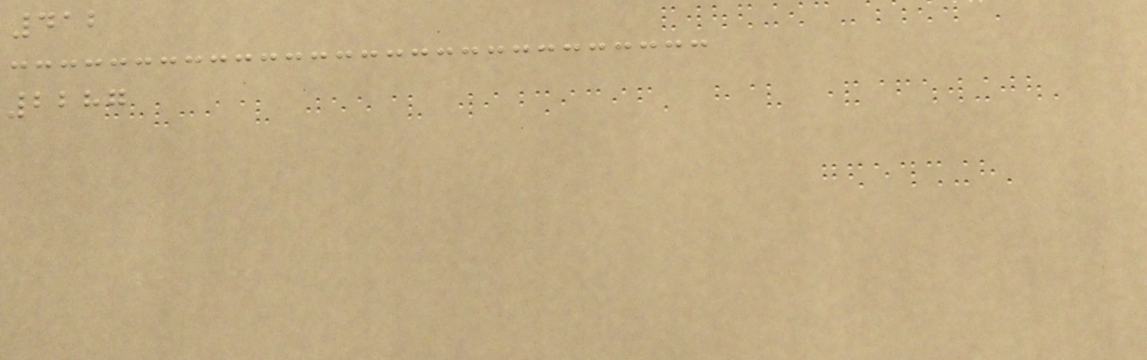412
2287
